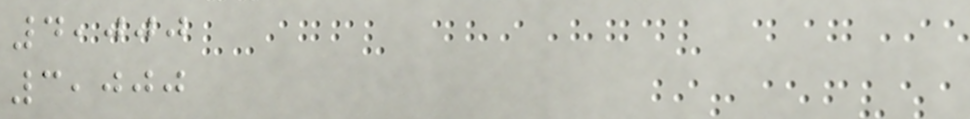4,000
3,000
